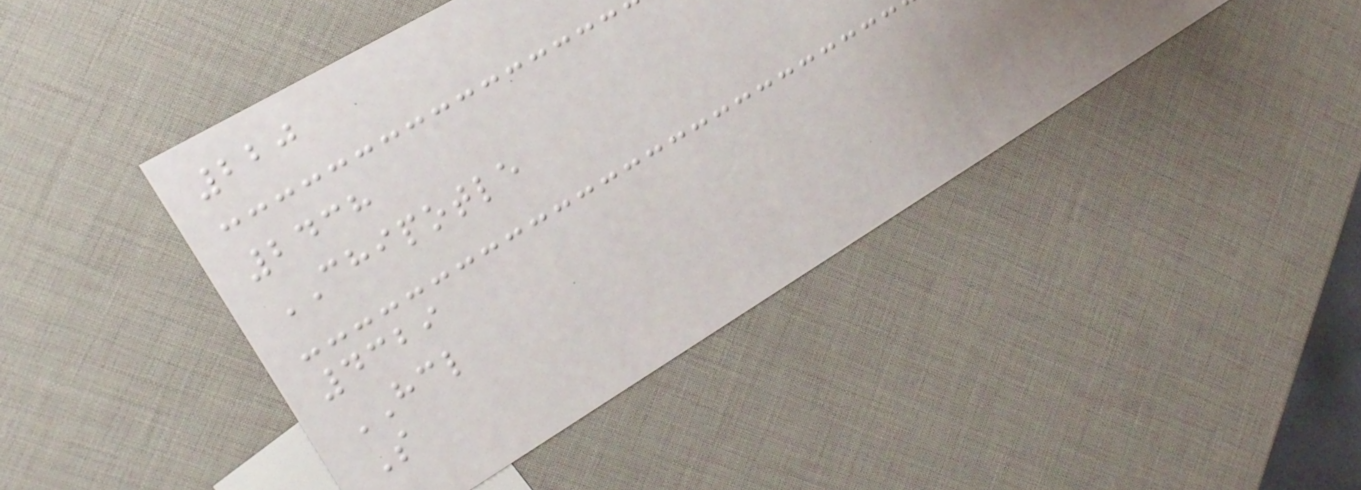220
2438
CHIPOTLE
4329
HCL
S
